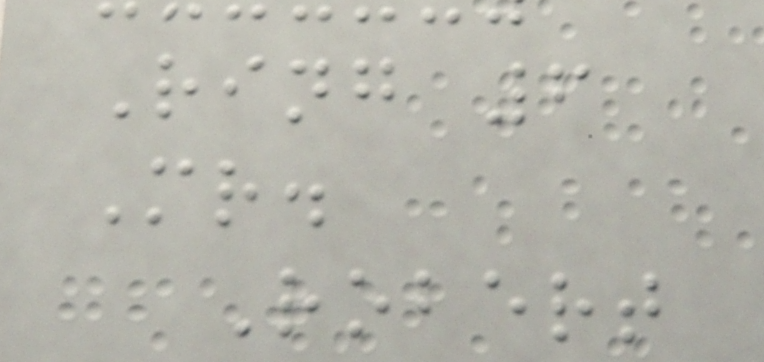Ring 6
Mr.
Robert
